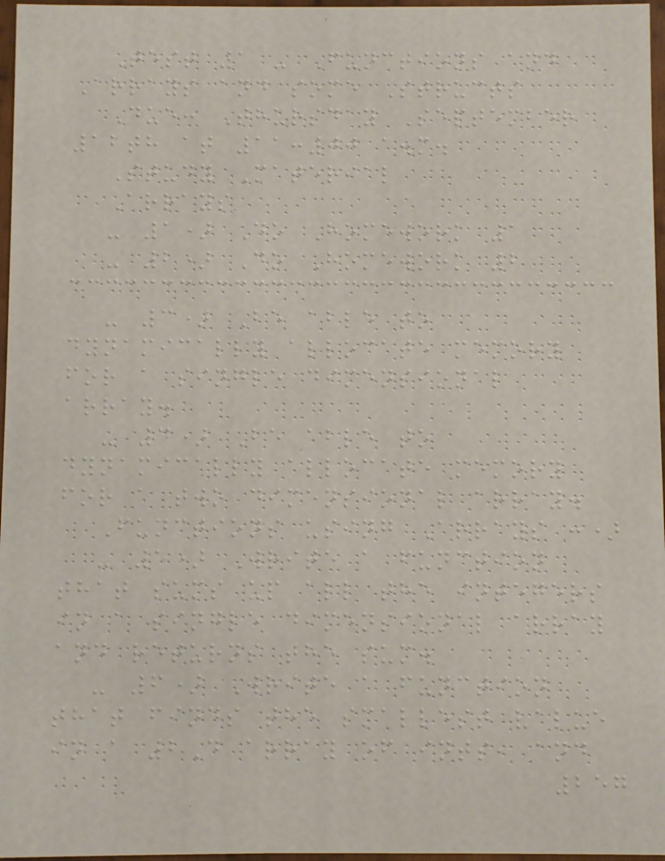Test 1 - Functions and
Arrays and some Structs
Due: Thursday September
12th at 11:00 a.m.
Study Material
Arrays
- 1) Do Homework 1
- 2) Do Homework 2
- 3) Be able to
dynamically allocate memory
for a single dimensional
array.
- 4) Be able to
dynamically allocate memory
for a two dimensional array.
Functions using Arrays :)
- 5) Write a function
that sums up all the integers
in a single dimensional array
and returns the sum.
- 6) Write a function
that finds the smallest value
in a 2D array of ints, and
257
